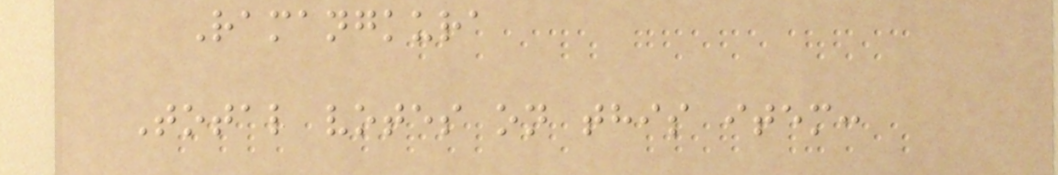Ramangkura
Total votes on this item:
